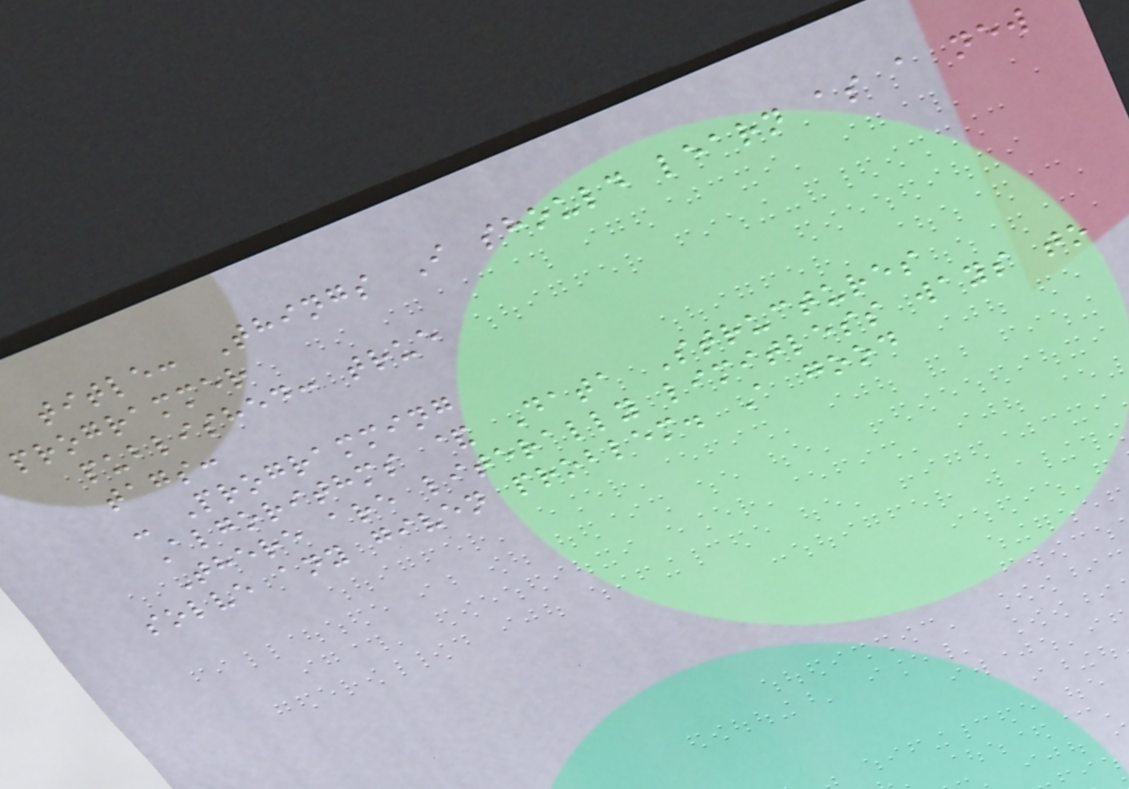title: Things I should learn as a new
programmer
published: true
tags:
- Programming
Algorithms & Data Structures
There are literally limitless ways to
solve any given problem. A good
